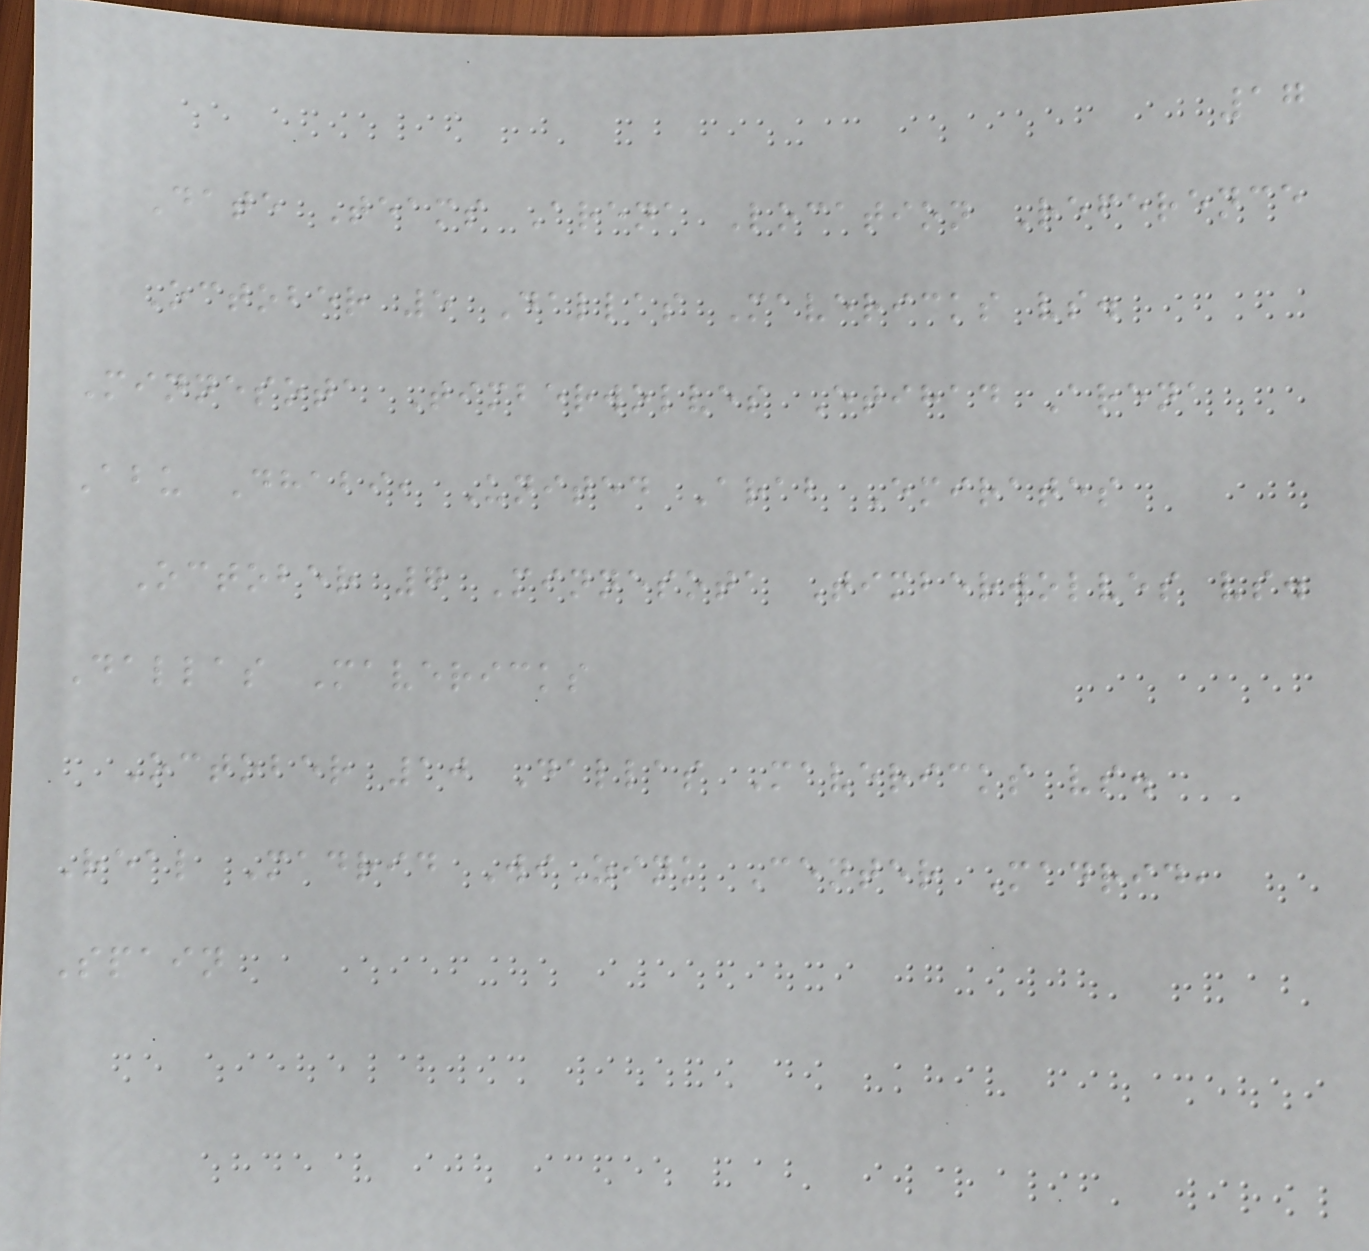17
Date Teams Arena Location Reference
October 5 Dallas Mavericks vs.
Minnesota Timberwolves Etihad Arena
Abu Dhabi, United Arab Emirates
October 7 Minnesota Timberwolves vs.
Dallas Mavericks
October 10 Dallas Mavericks vs.
Real Madrid WiZink Center Madrid,
Spain
